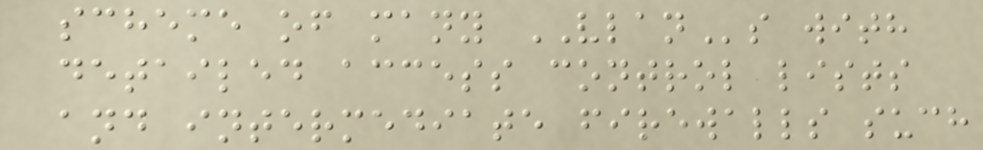scheme of many VLANs with
detailed access control lists
and intermediate firewalls such
